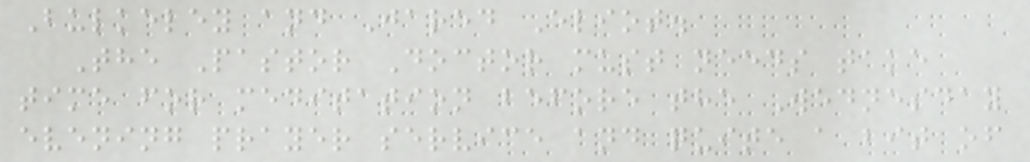Bulkeley and Jared Eliot.
The Pastor Doctor must needs take
time for meditation before the Wednesday
evening prayer service and quite a bit of
